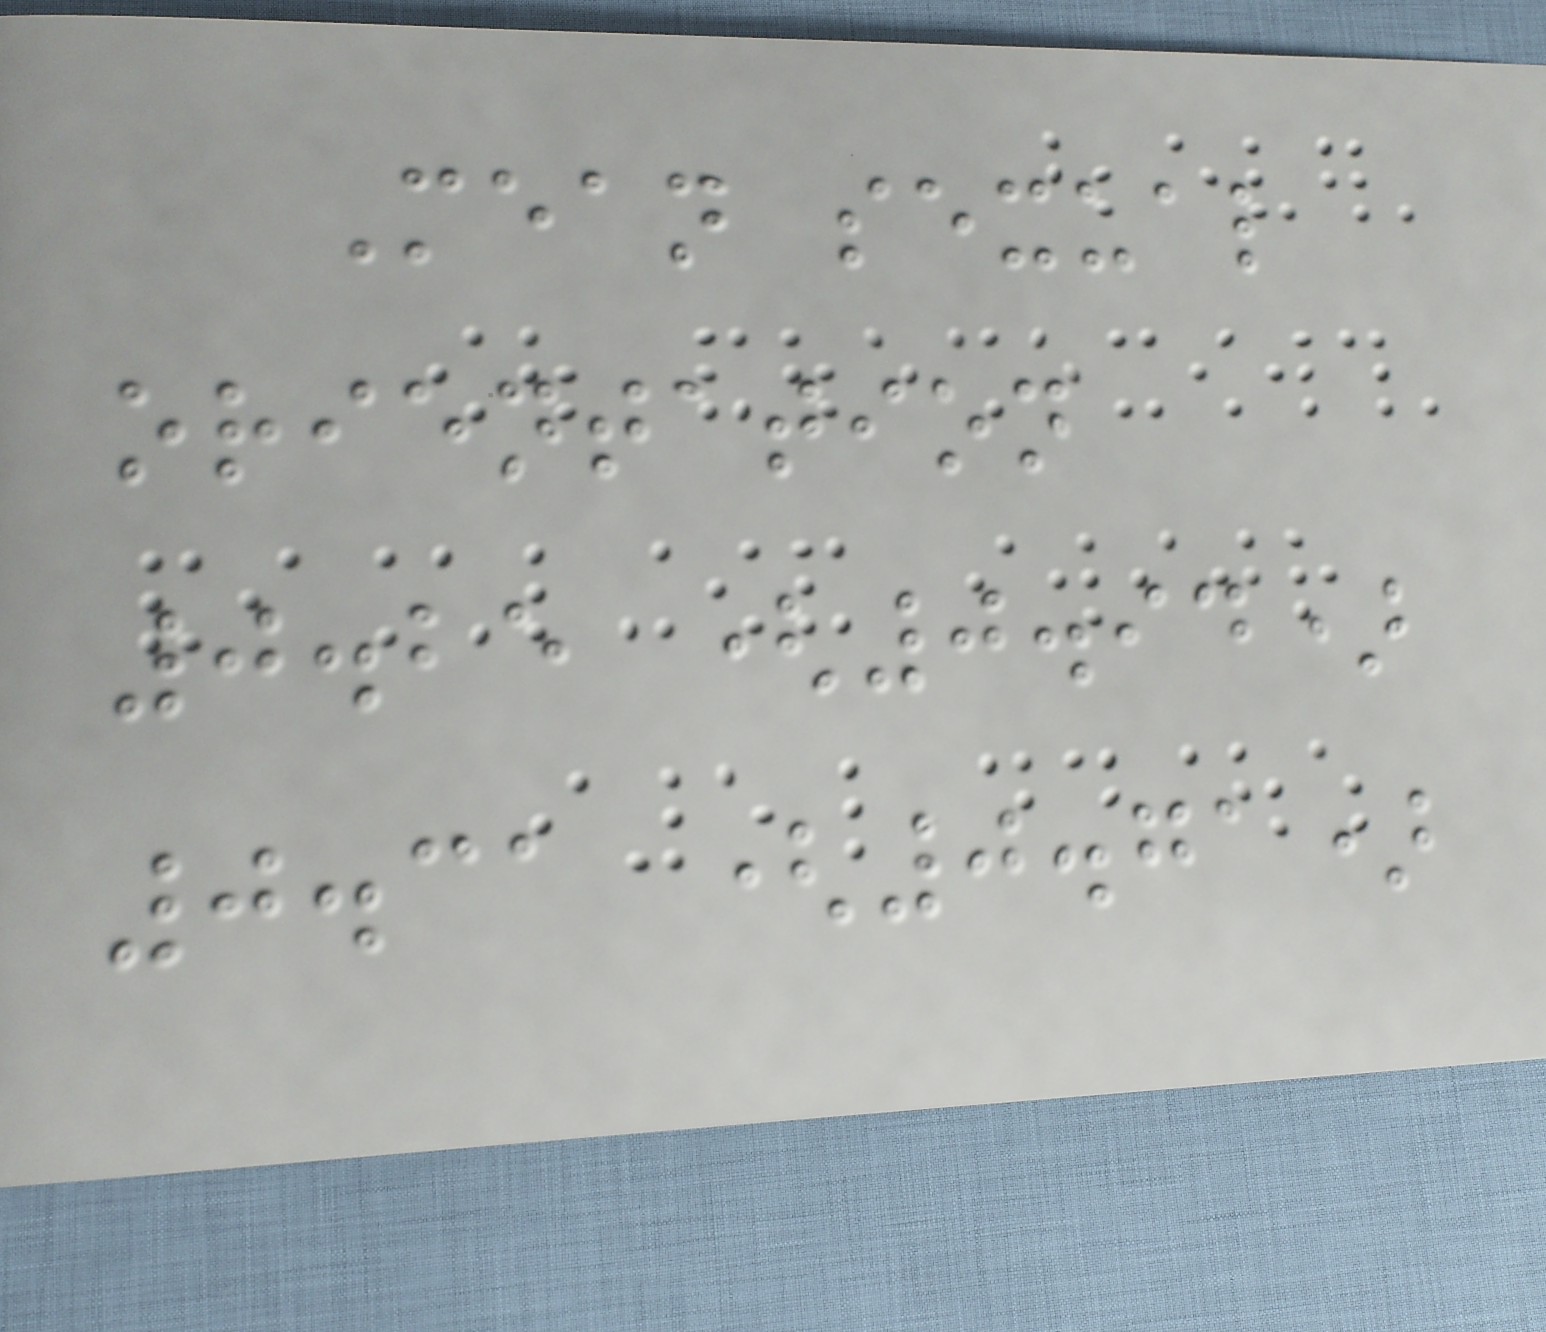Mean sexual
orientation
0.25 (0.94)
0.31 (0.71)
